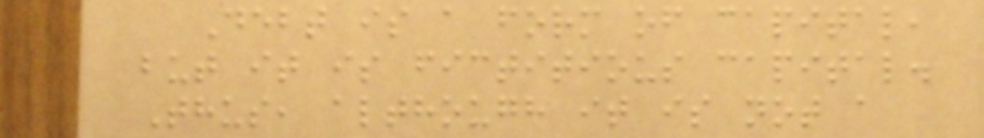Debt is a form of capital,
but it is fictitious capital.
Thus, although it is not a
